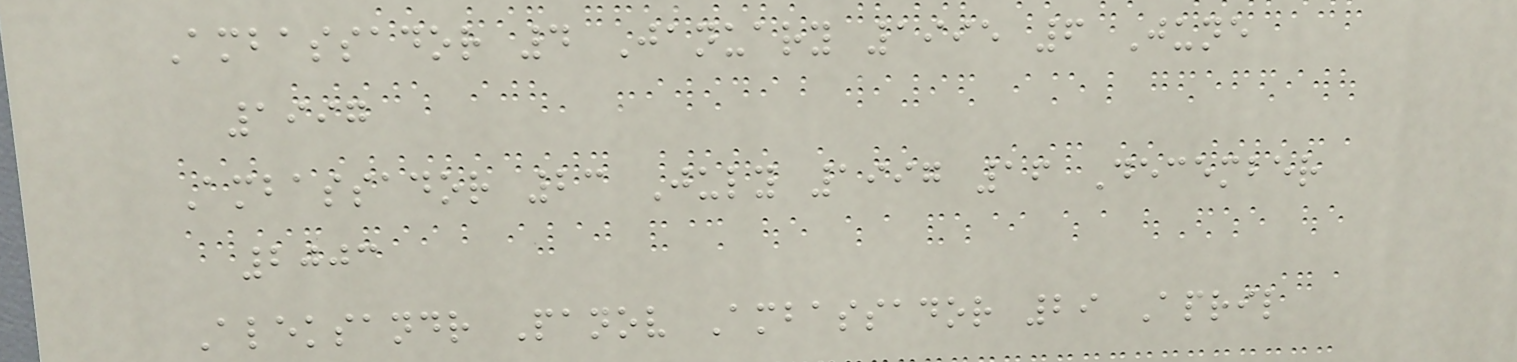Ambassador 4 January 1995 6 June
1997
Ambassador 23 July 1997 16 December
2003
Aleksandr Panov Ambassador 29 April
